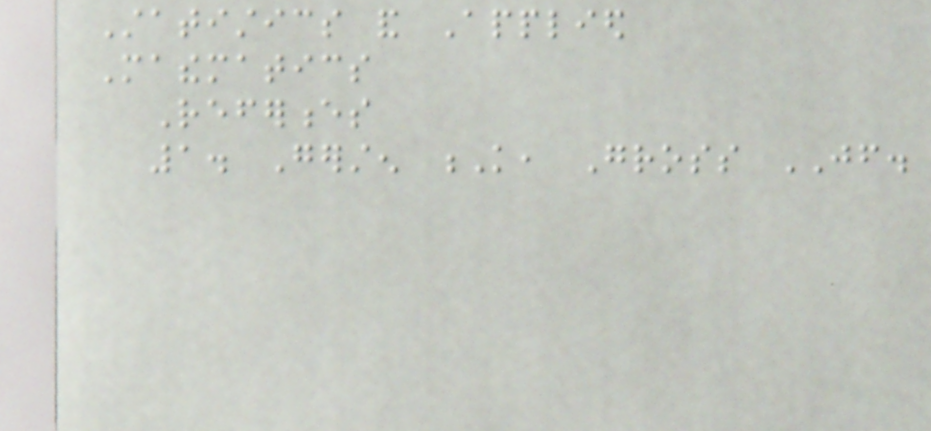Statistics and Applied
Mathematics
References
1. Gersten K, Gross JF.
